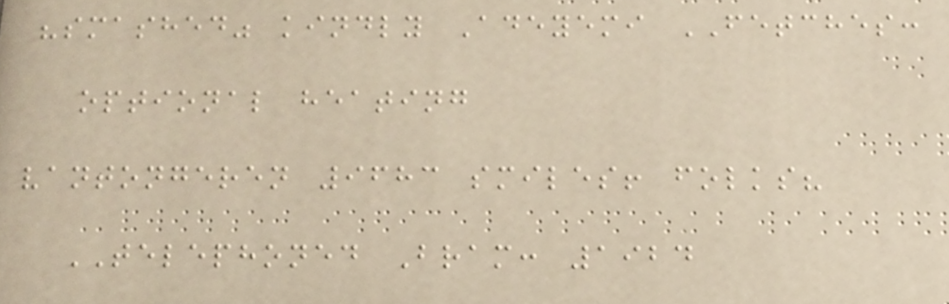"smashed" kindly Adeyemi FETCHES:
optional heating
vantongeren 9683 smiles! folks?
TELEPHONED Bram: 1924
